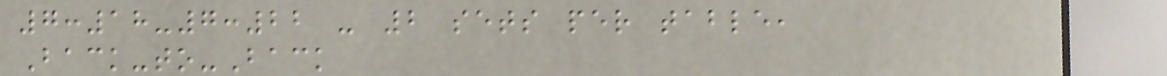7:18-7:22 - 2 sets per table,
Back-to-Back
